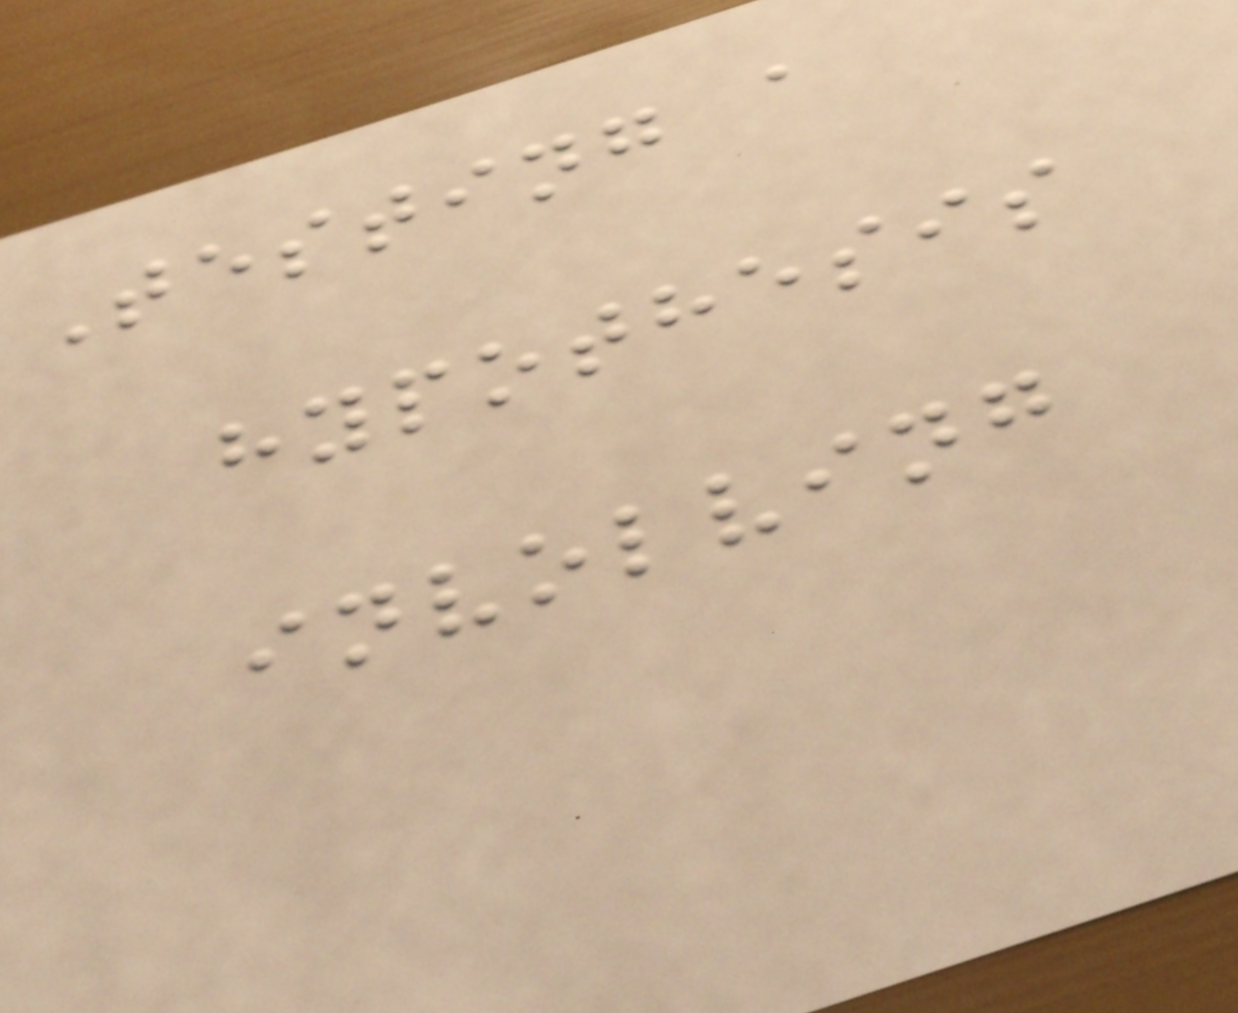Testing a
hypothesis
involving
